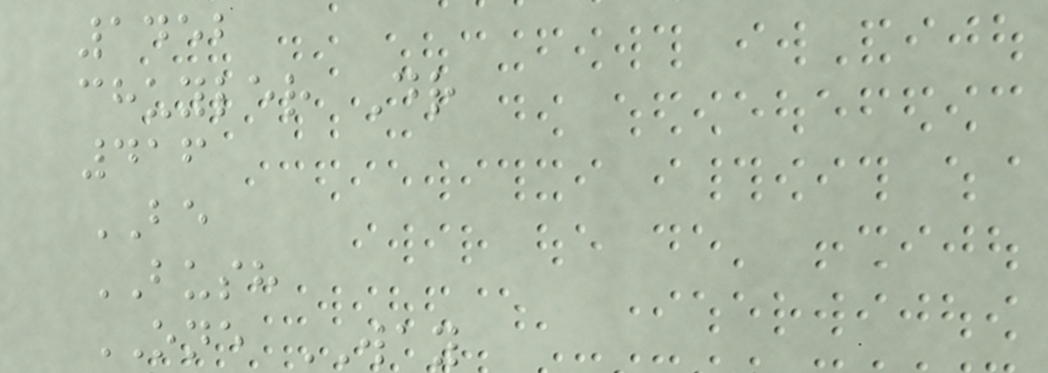1452
chuyler Dr
416
BE
BUSH
ONE WAY
